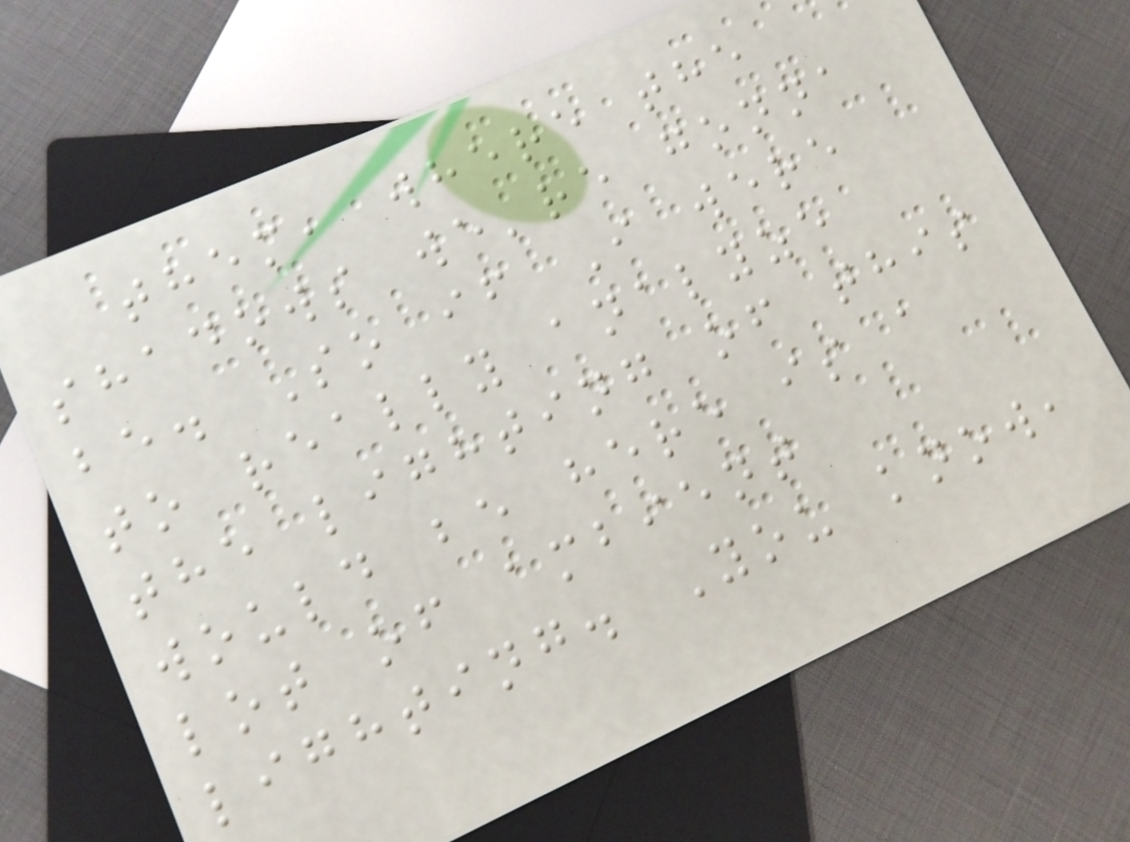them, where the
shadows we're gonna
be. So if I were
to really analyze
the lighting of this
would be here is a
lot of ambient
lighting. You know,
